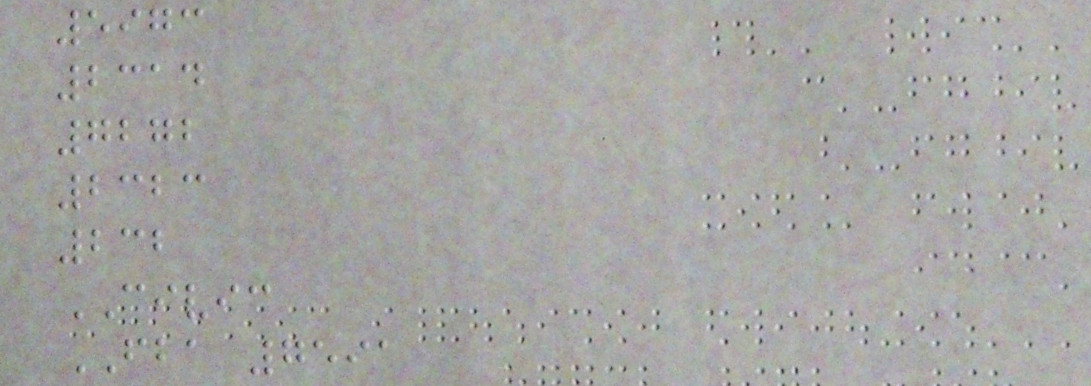5973
2314
7272
2323
232
CIVIC
FBA 7591
